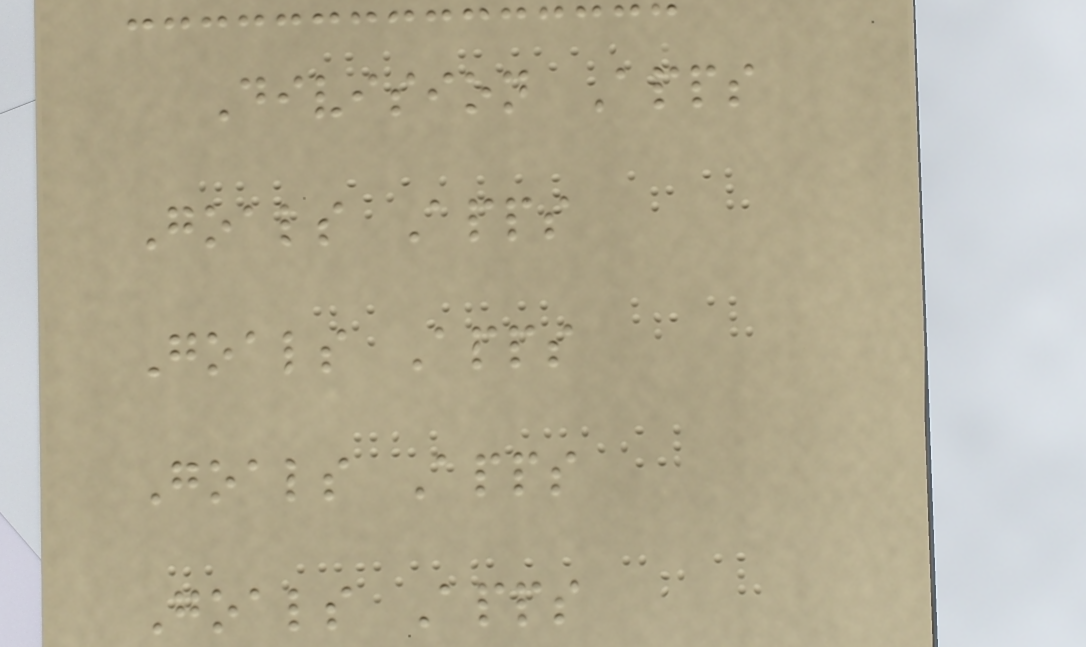Division Apps
Goals Apps
Goals Apps
Goals Apps
Goals Apps
